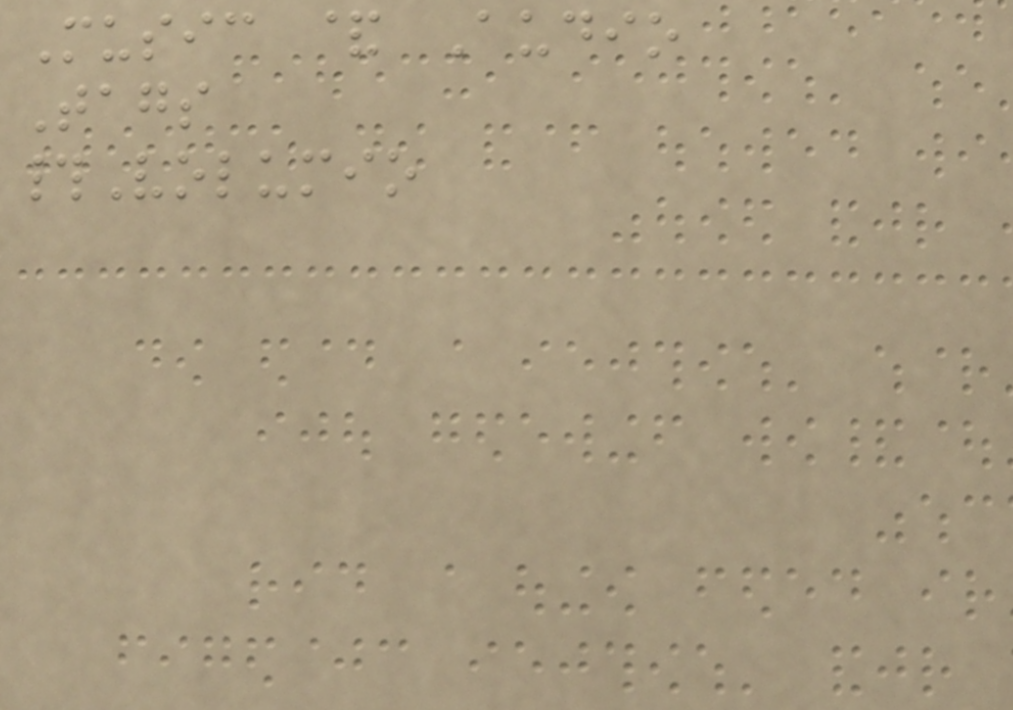Music & Audio
Tags
#Volumio
